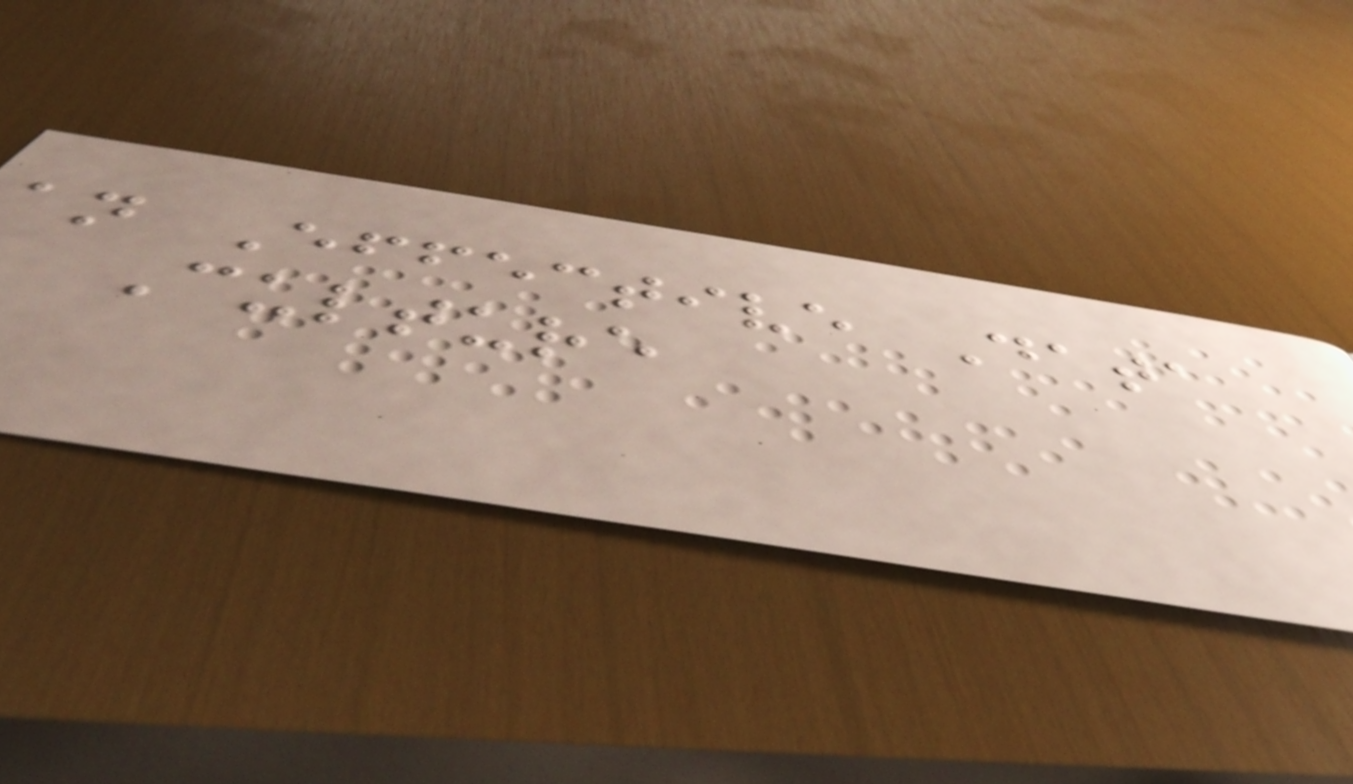an Effective Data
Culture
